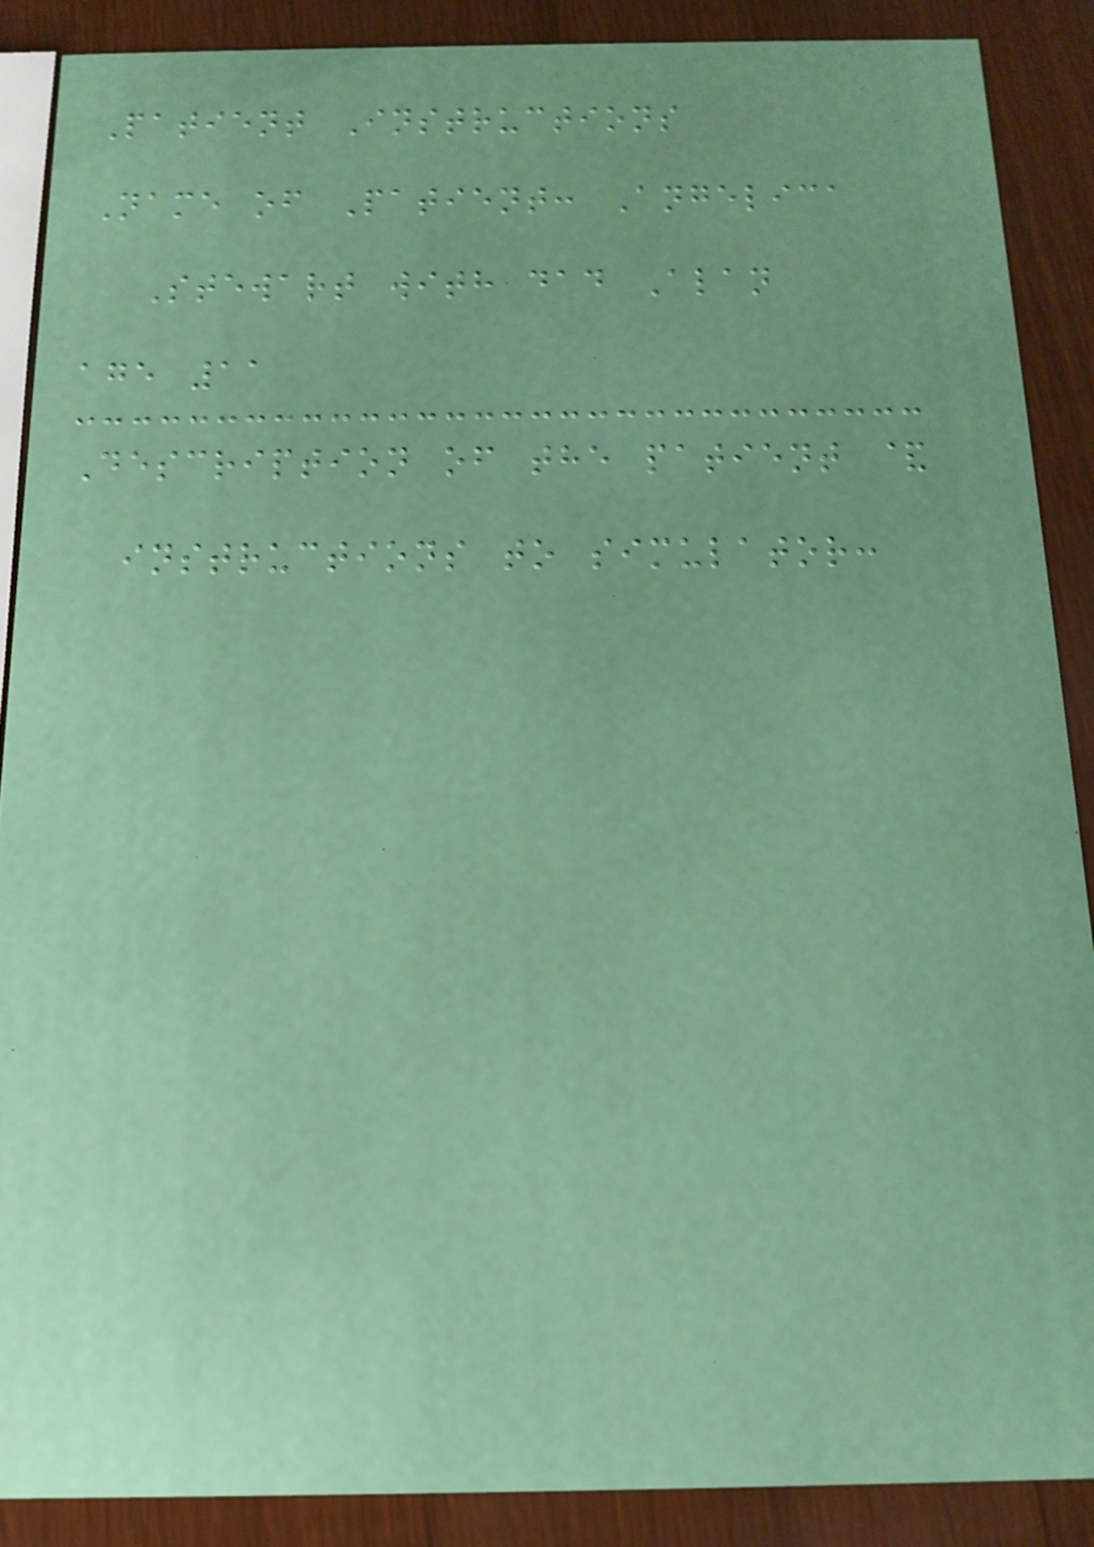Patient Instructions
Name of Patient: Angelica
Stewart with dad Alan
age 11
Description of the patient &
instructions to simulator:
